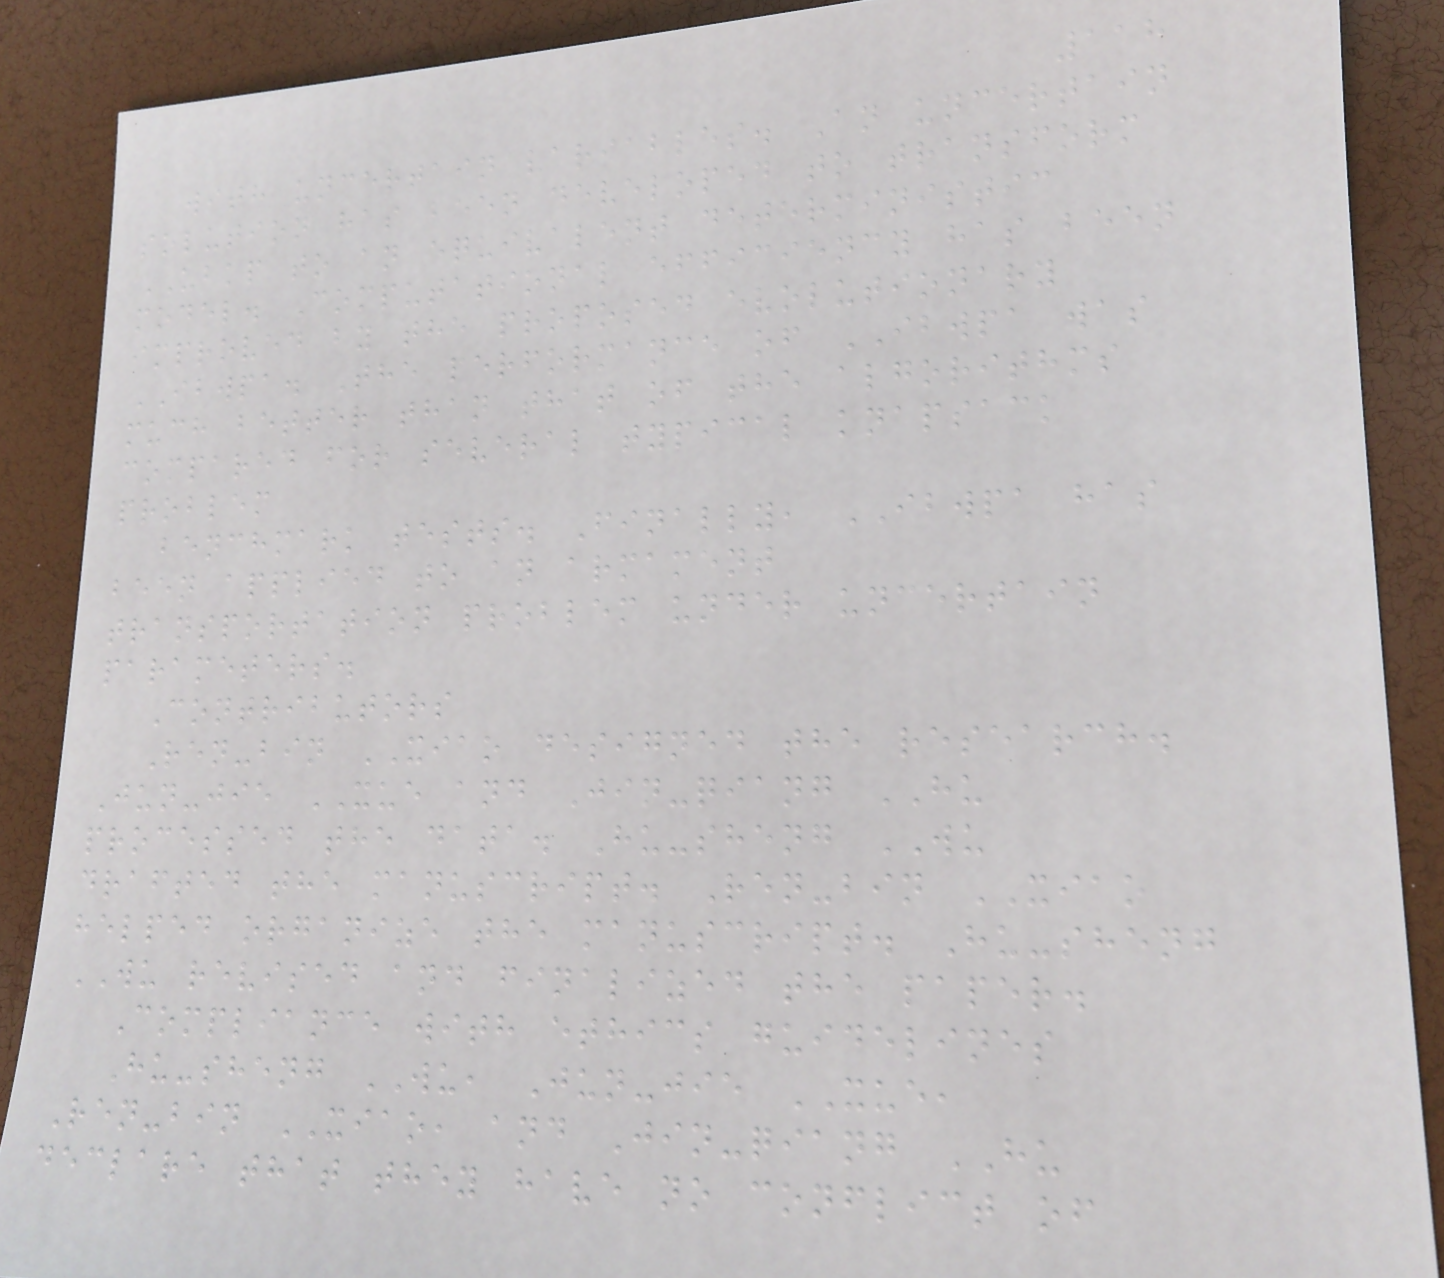118
with uncertain variables. An uncertain
solution has been developed to transform
UBKP to an equivalent deterministic
model. Computational efficiency has been
improved by the proposed evolutionary
IBWPA. The performance of IBWPA was
much better than that of the algorithms
compared for several typical knapsack
problem
benchmark tests. Finally, IBWPA has
been applied to an armament
transportation problem under uncertain
parameters.
Contributors
Ren-bin XIAO designed the research.
Jun-jie XUE and Jin-qiang HU
processed the data. Hu-sheng WU
drafted the manuscript. Ren-bin XIAO
helped organize the manuscript. Hu-sheng
WU revised and finalized the paper.
Compliance with ethics guidelines
Hu-sheng WU, Jun-jie XUE,
Ren-bin XIAO, and Jin-qiang HU
declare that they have no conflict of
